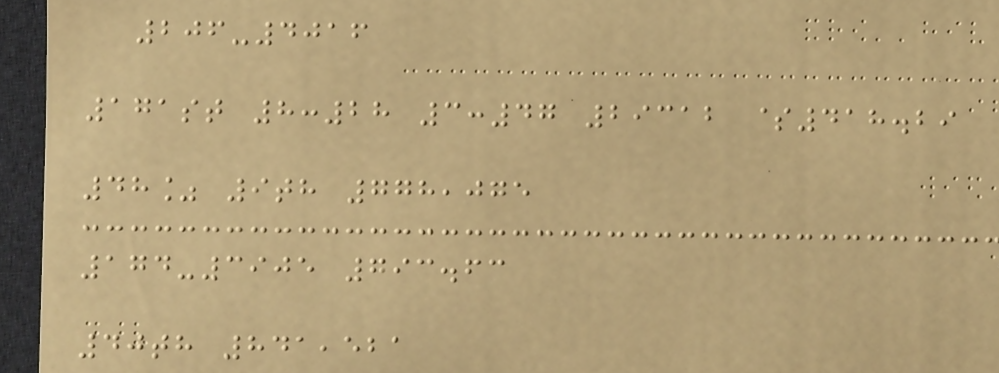206-4016
171st 8:28 3:47 29312 $418.29
48% 9th 778,075
174-3905 793.63
40th 841,521
